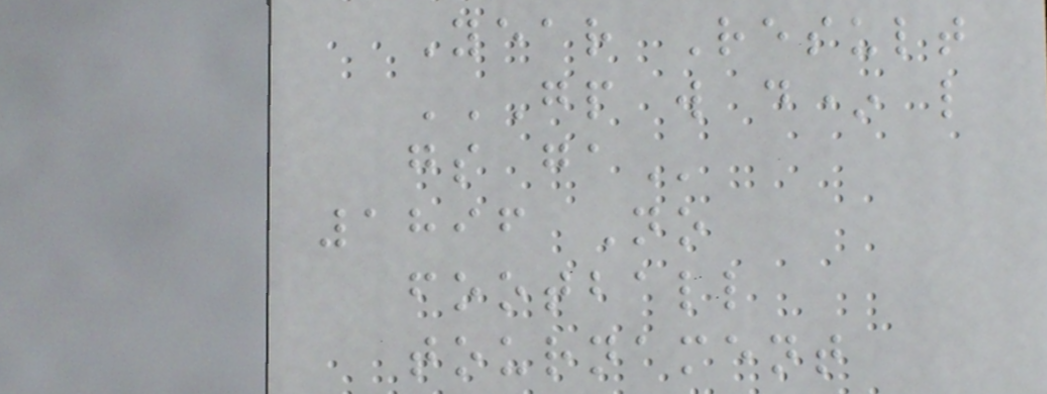Year Result
GP W D* L
GS GA
1896 No
football
tournament
